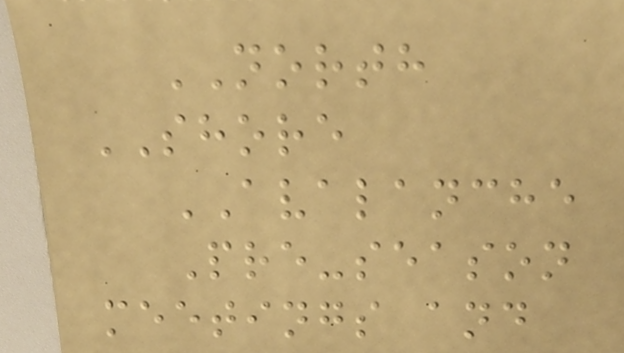NORTH
SHORE
AVALANCHE
Pre-season
meetings and
